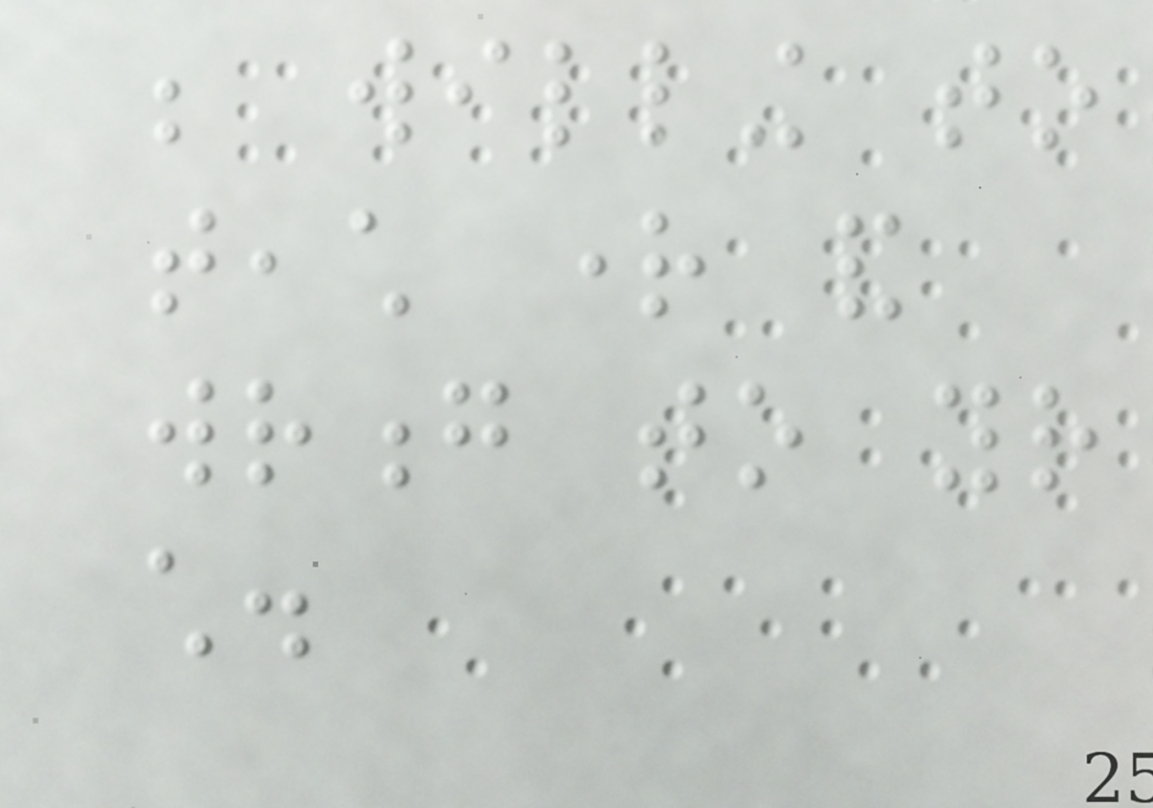be willing to
teach right and
wrong to your
child.
